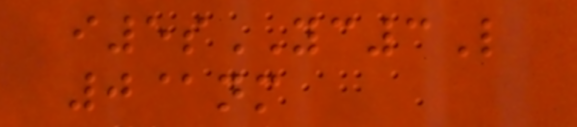i5sYC3L
0@nm
